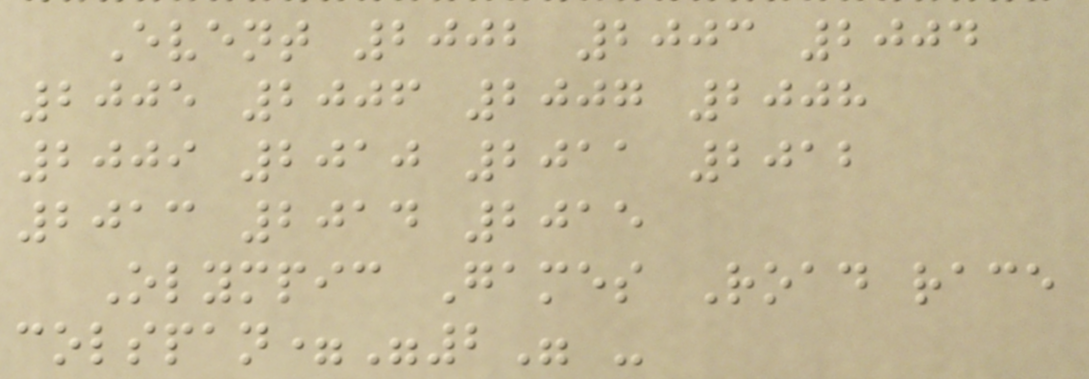Event 2002 2003 2004
2005 2006 2007 2008
2009 2010 2011 2012
2013 2014 2015
Olympic Games Road race
colspan="2" -
